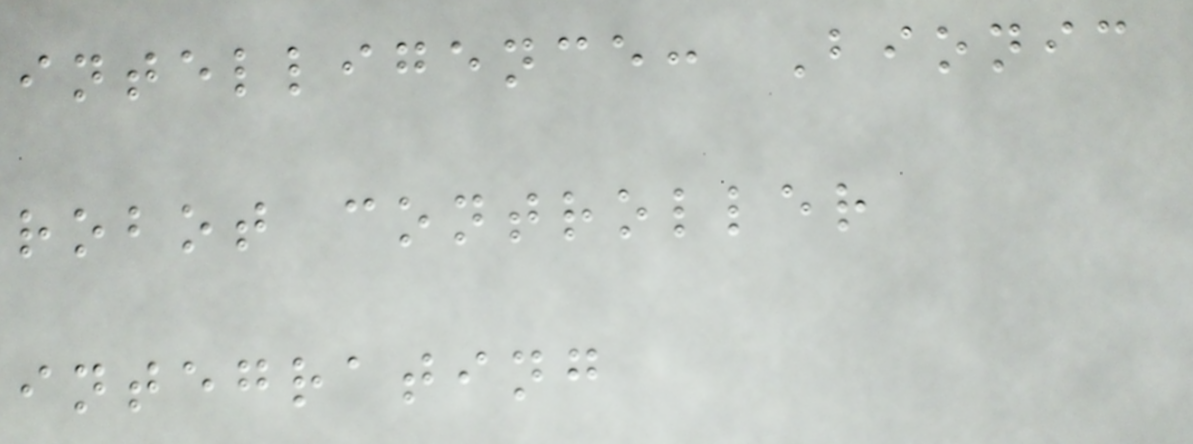intelligence: Bionic
robot controller
integrating
